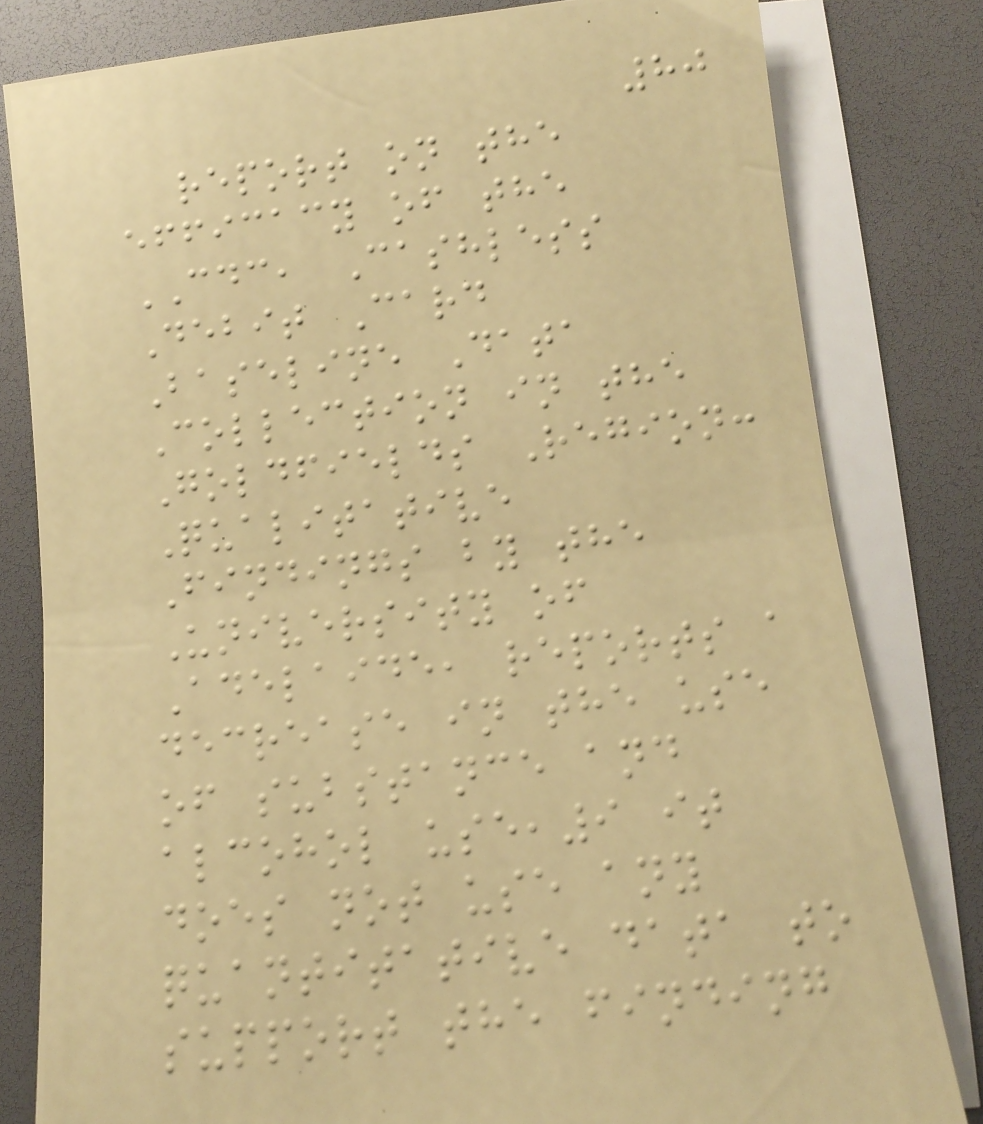80
report on the
efficacy of the
CDC, Cashless
Debit Card
Baseline Data
Collection in the
Goldfields Region:
Qualitative
Findings by the
University of
Adelaide, reports a
decrease in the use
of substance and
alcohol use,9 it
does not use any
quantitative data to
support the finding
